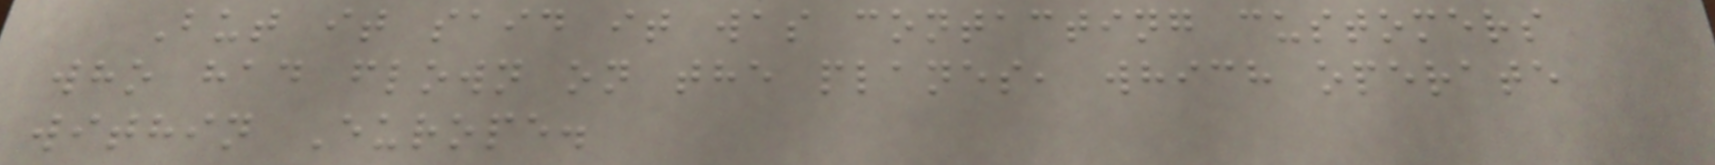But it said it was contacting customers
who had flown on the planes, which operate
within Europe.
